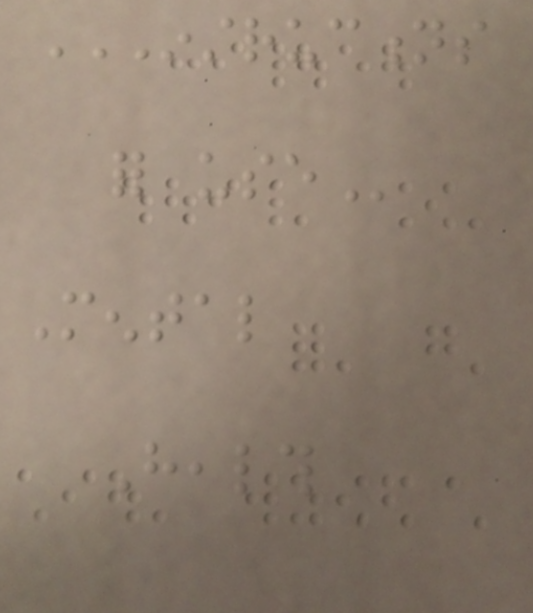INSTRUCTIONS
FOR USE
Mental
Health
